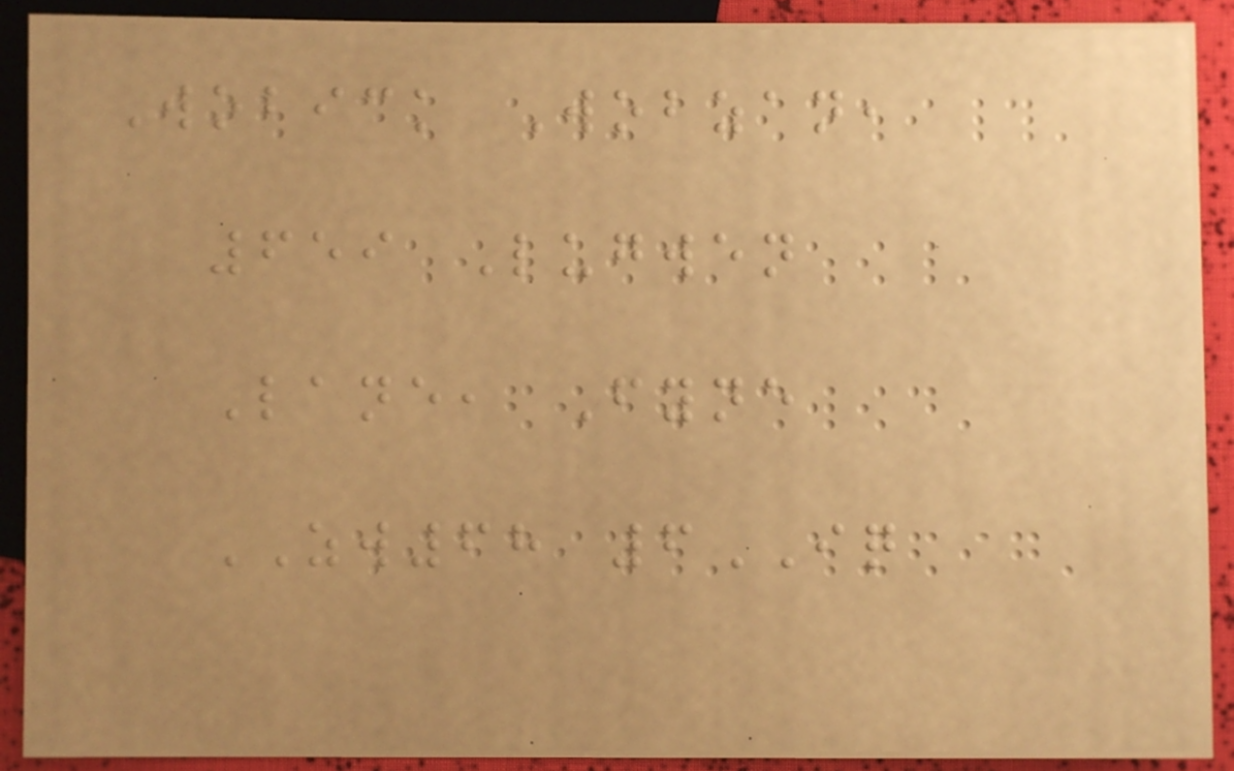Wobick Wobzan,
659 Lugwen
Lane, Fyne
ZW68 6IQ
